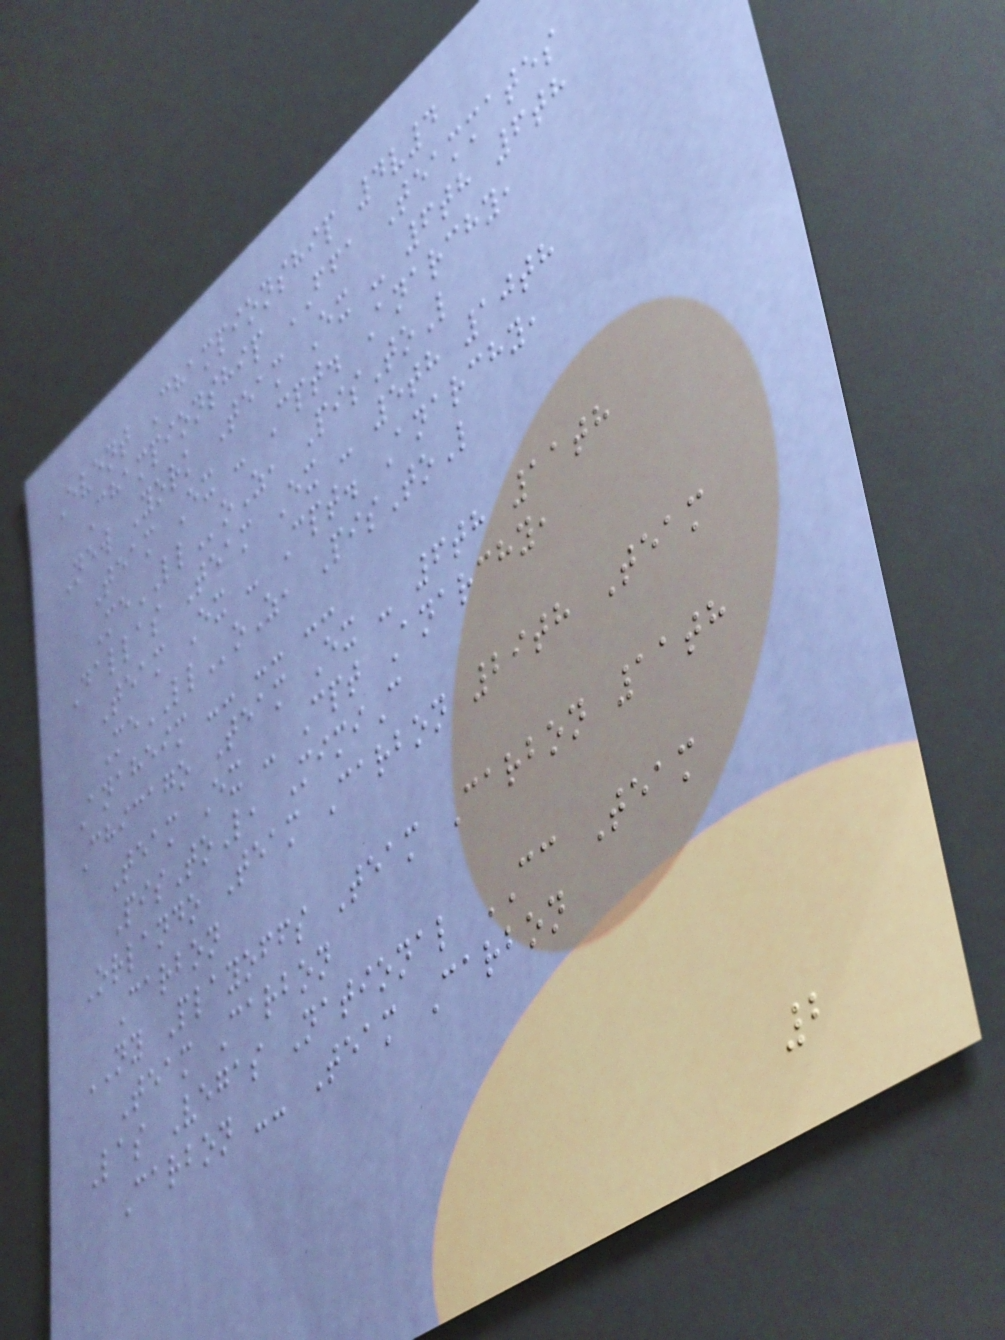Event Championship 4v4
Championship FFA Teammates
New York Team Ex - 6th 6th
Team Ex - Cpt. Anarchy,
MeLLoZ, PisToL
Dallas Team Ex - 5th 10th
Team Ex - Cpt. Anarchy,
MeLLoZ, PisToL
Anaheim -- -- --
Chicago Team Ex - 6th 11th
Team Ex - Cpt Anarchy,
PisToL, MimiC
Orlando Team Carbon 29th Team
Carbon
NY Playoffs Team Carbon 11th
Team Carbon
Las Vegas National CC Team
Carbon -- Team Carbon
2
